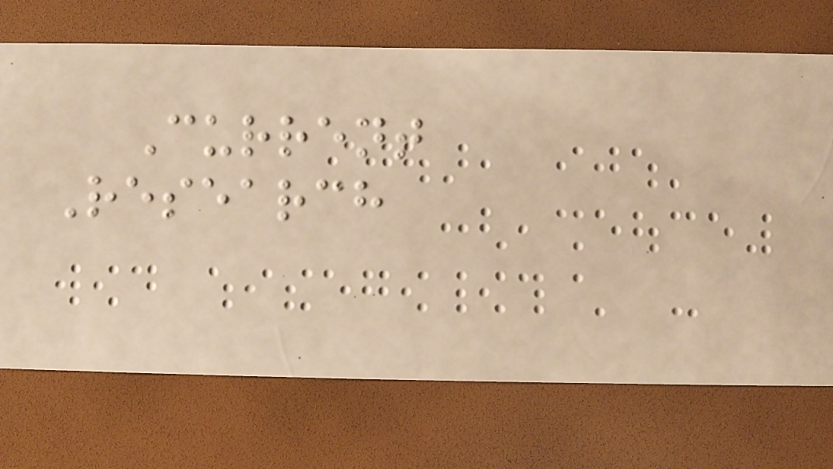Current
Research
